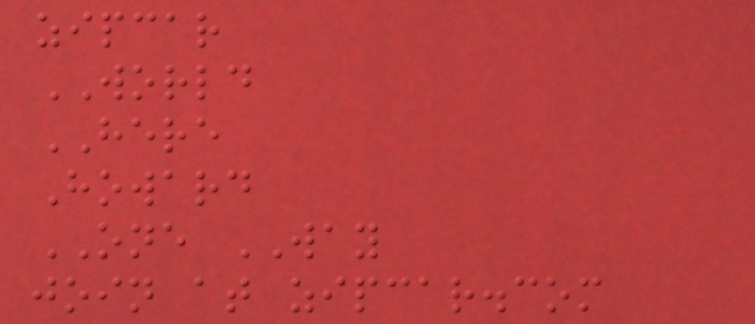zipcar
WORLD
HERE
Howard
ONE WAY
join at zipcar.com
